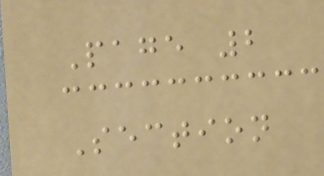Page 2
Section
